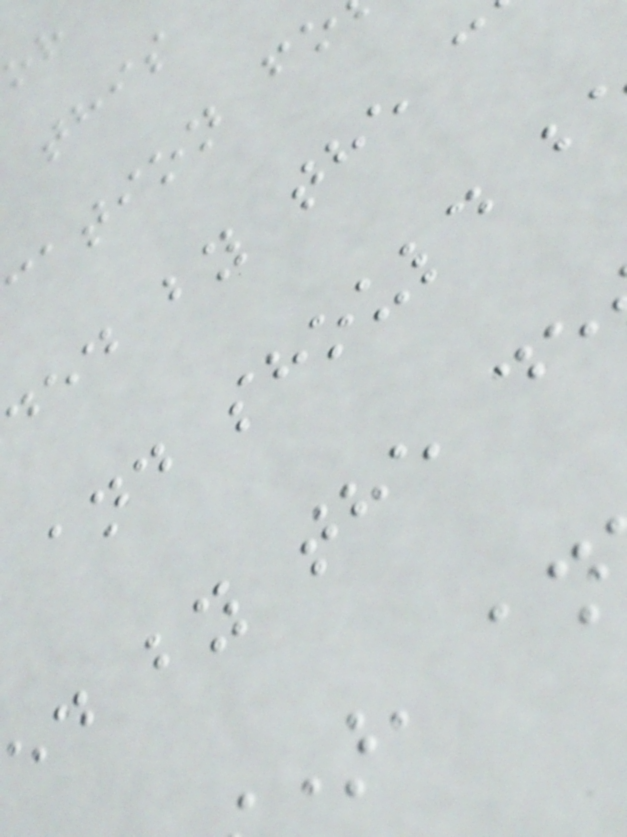cation fo
ded by the c
and should b
ed by the de
